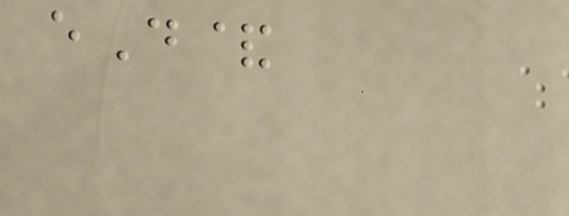eD&
